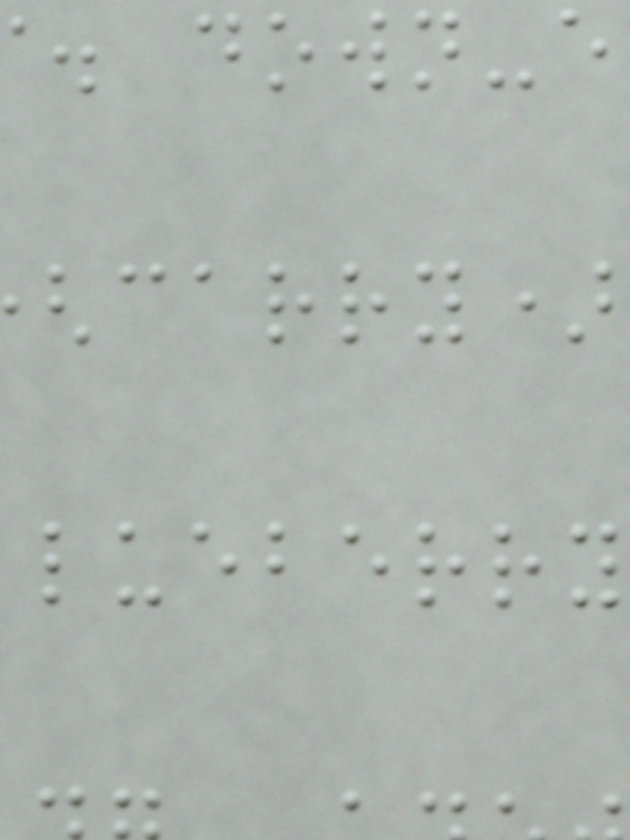. down-e
carry)
lueberry
